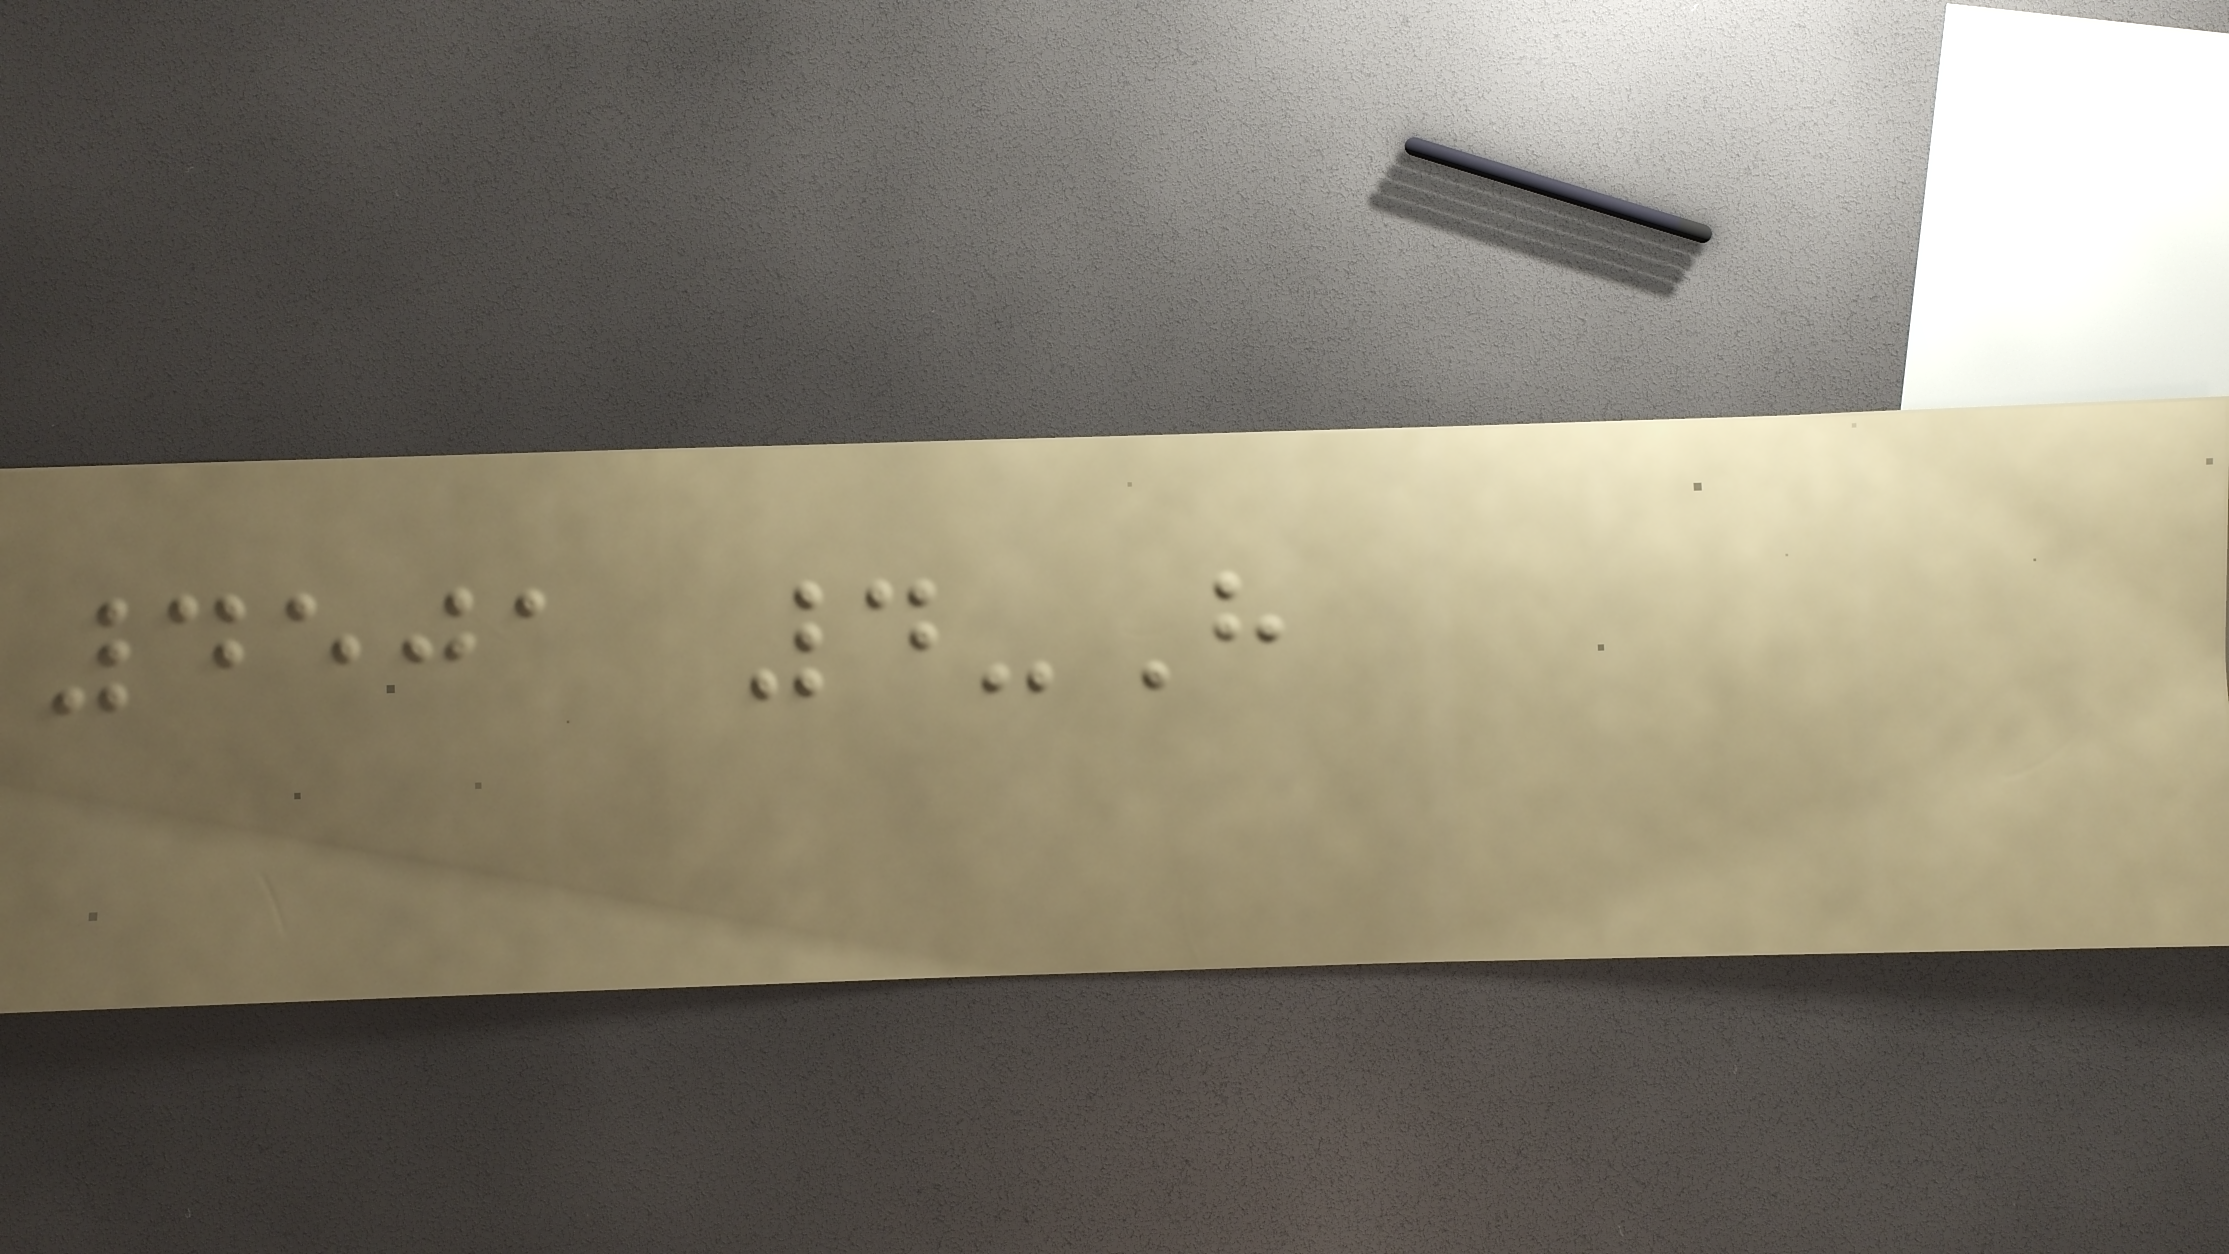4501 4-H
